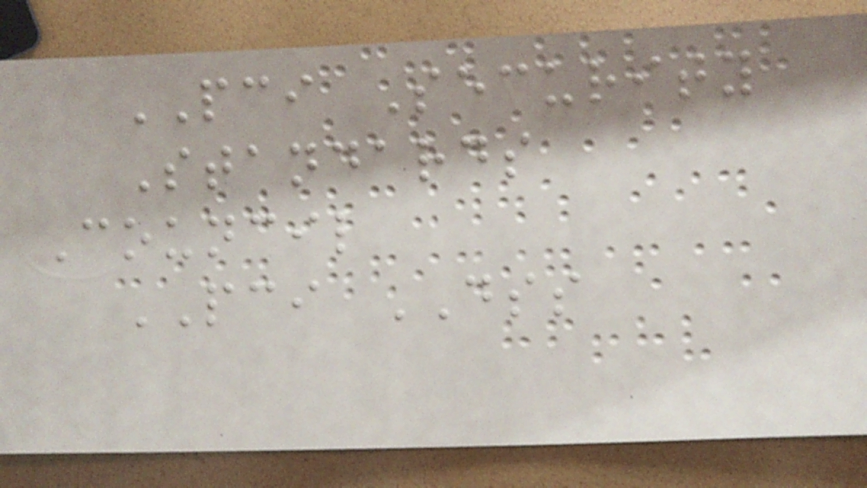PCI Security
Standards
Council
PCI DSS
